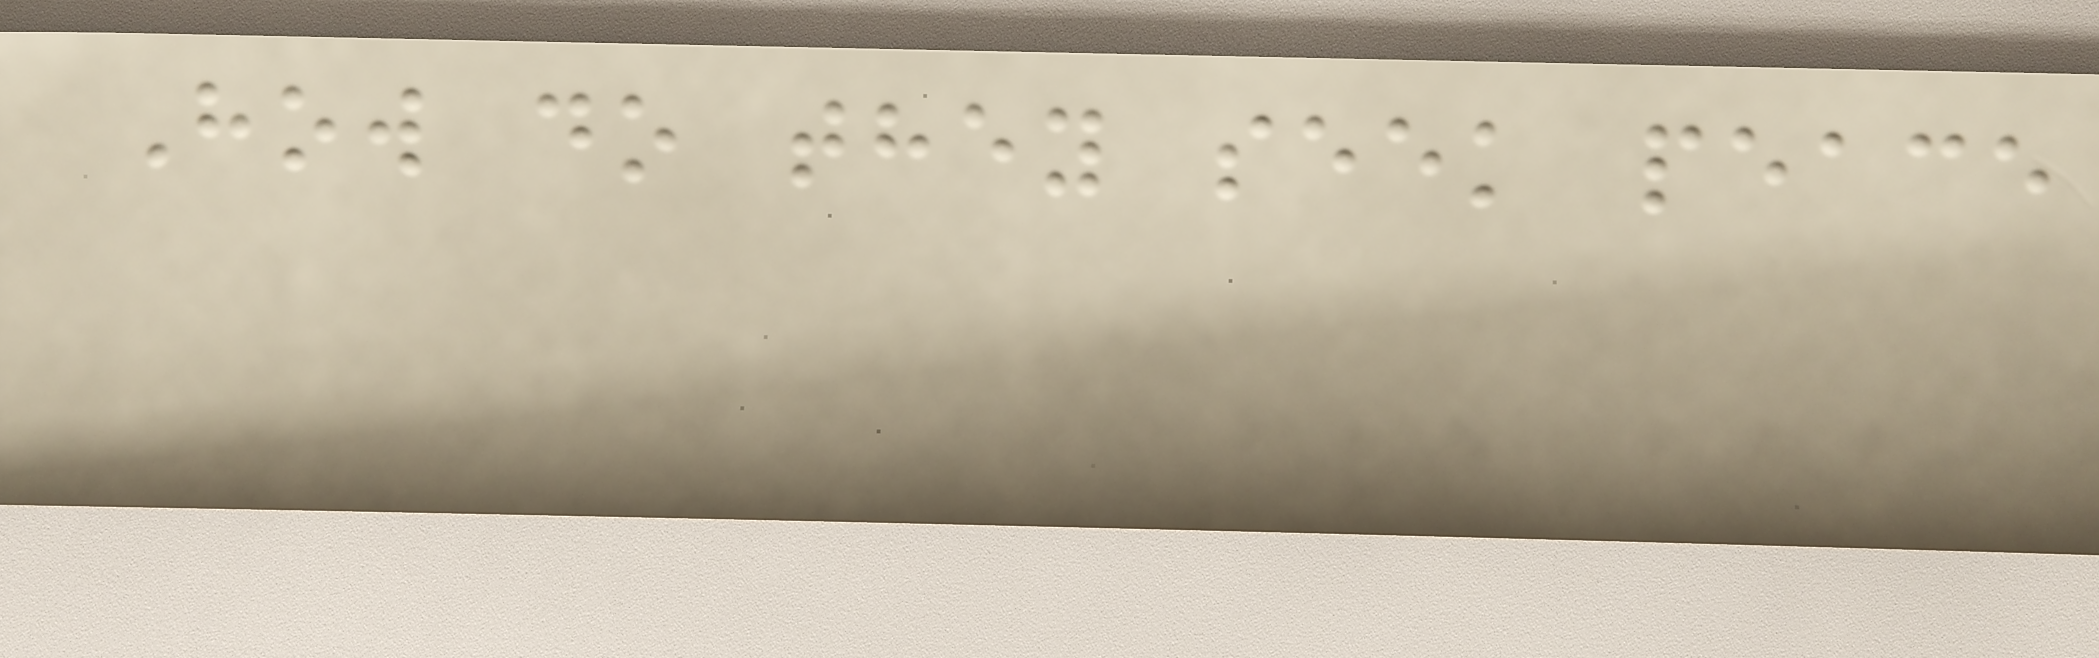How do they seek peace
